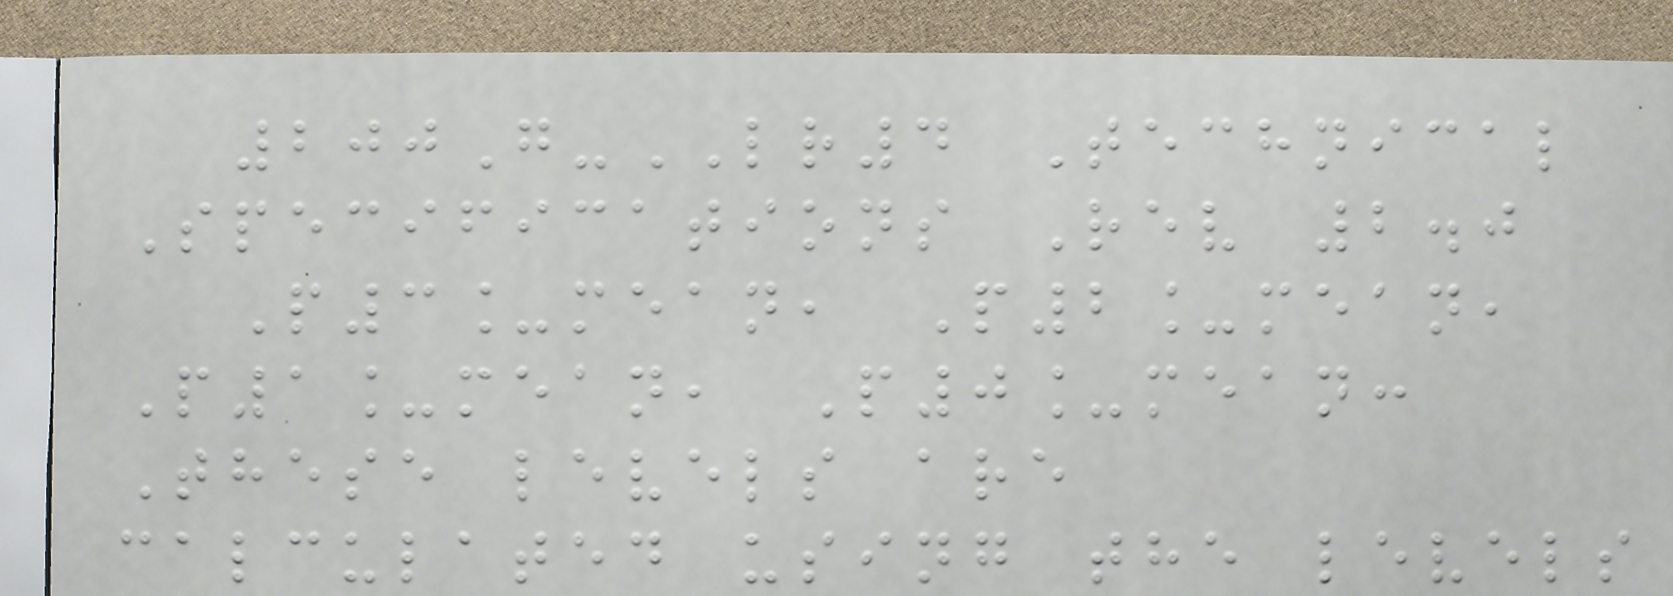200G-LR4 Technical
Specifications Rev 2.0
P3_mean, P2_mean,
P1_mean, P0_mean:
These levels are
calculated using the levels
